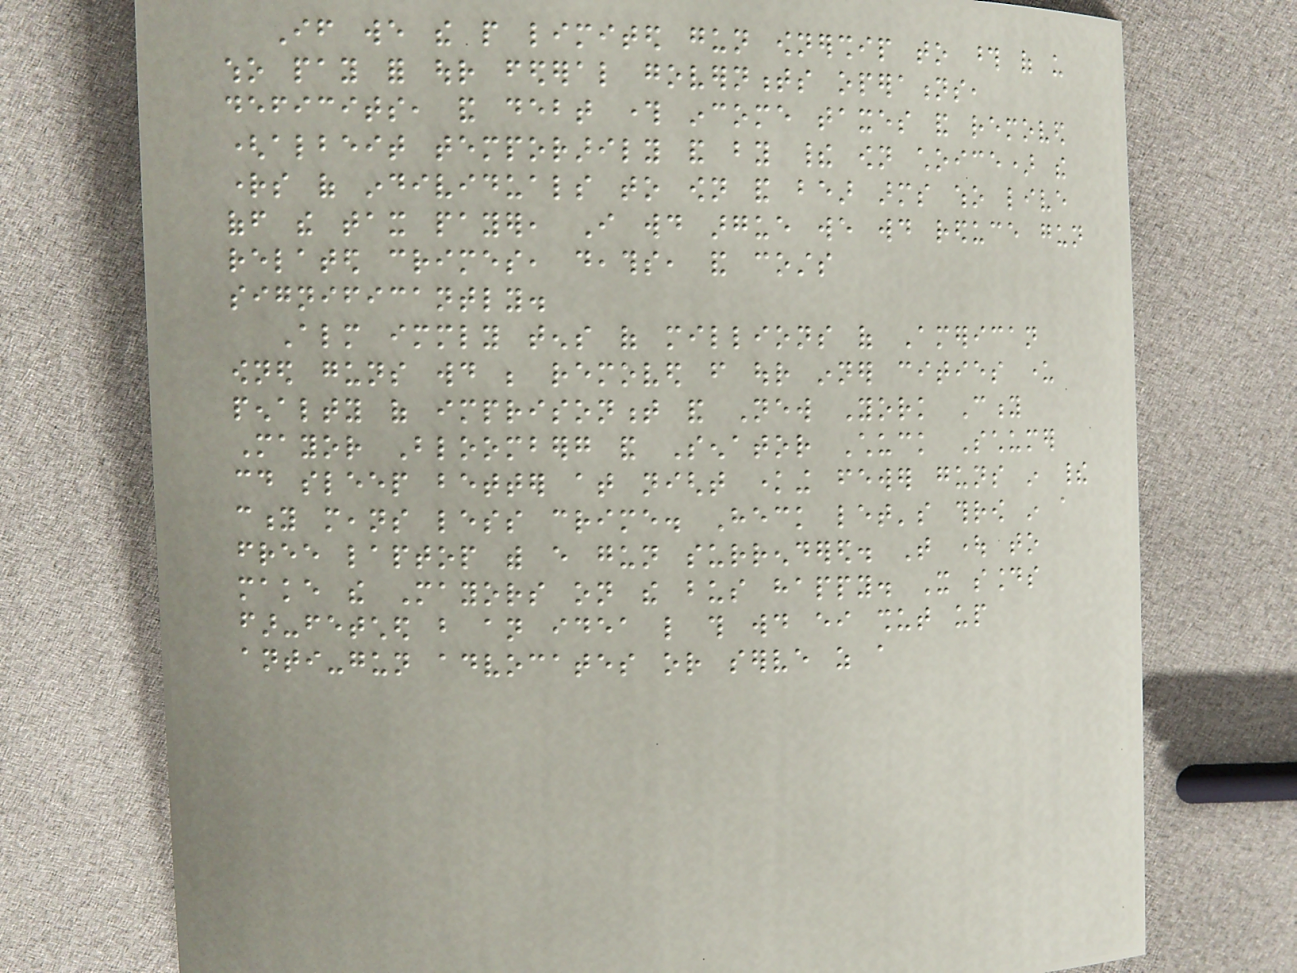If we the people limited gun ownership to those of us
who pay for our federal governments operations,
deficits, and debt through income taxes and removed
(albeit temporarily and by their own choice) the
rights of individuals to own and bear arms who live
off the tax payer, I would argue we would reduce gun
related crimes, deaths, and costs
significantly.
Almost immediately tens of millions of American
owned guns would be removed from our inner cities under
penalty of imprisonment and New York City
Mayor Bloomberg and Senator Chuck Schumer
could sleep better at night knowing fewer guns in their
city means less crime. Heck let's throw in a
free laptop with every gun surrendered. That ought to
make the Mayors on the bus happy. It sounds
far-fetched but an idea like this would either shut up
anti-gun advocates or serve as a
